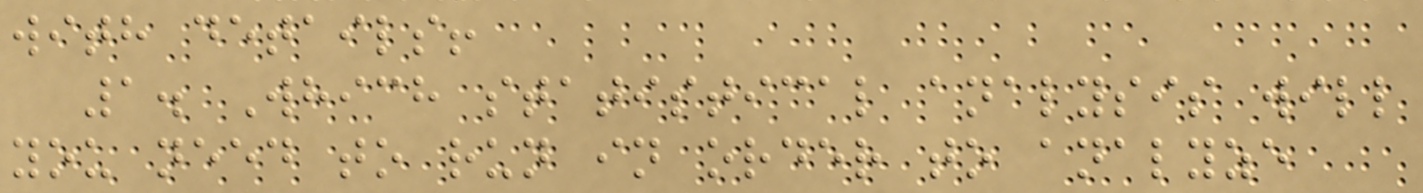with details!
1. Which statistical analysis will
you need to run in order to analyze
